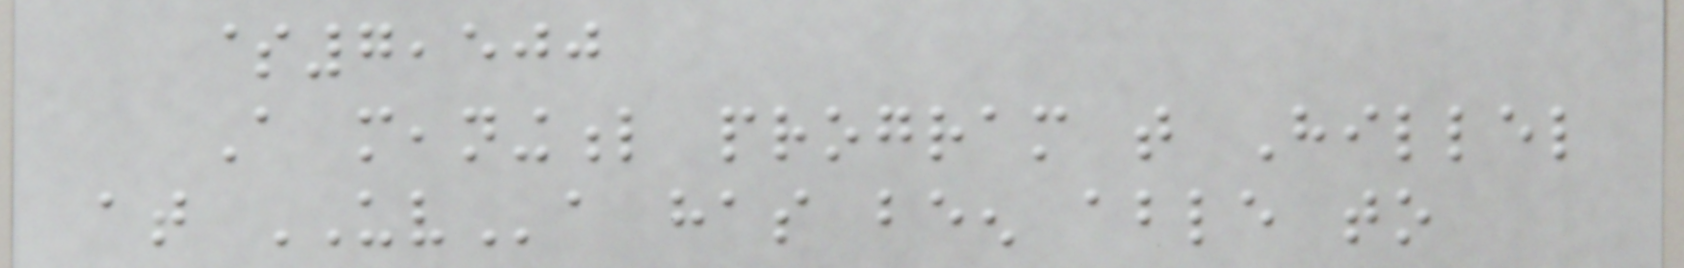$7,500
A meaningful program that Hillel
at UVa has been able to
